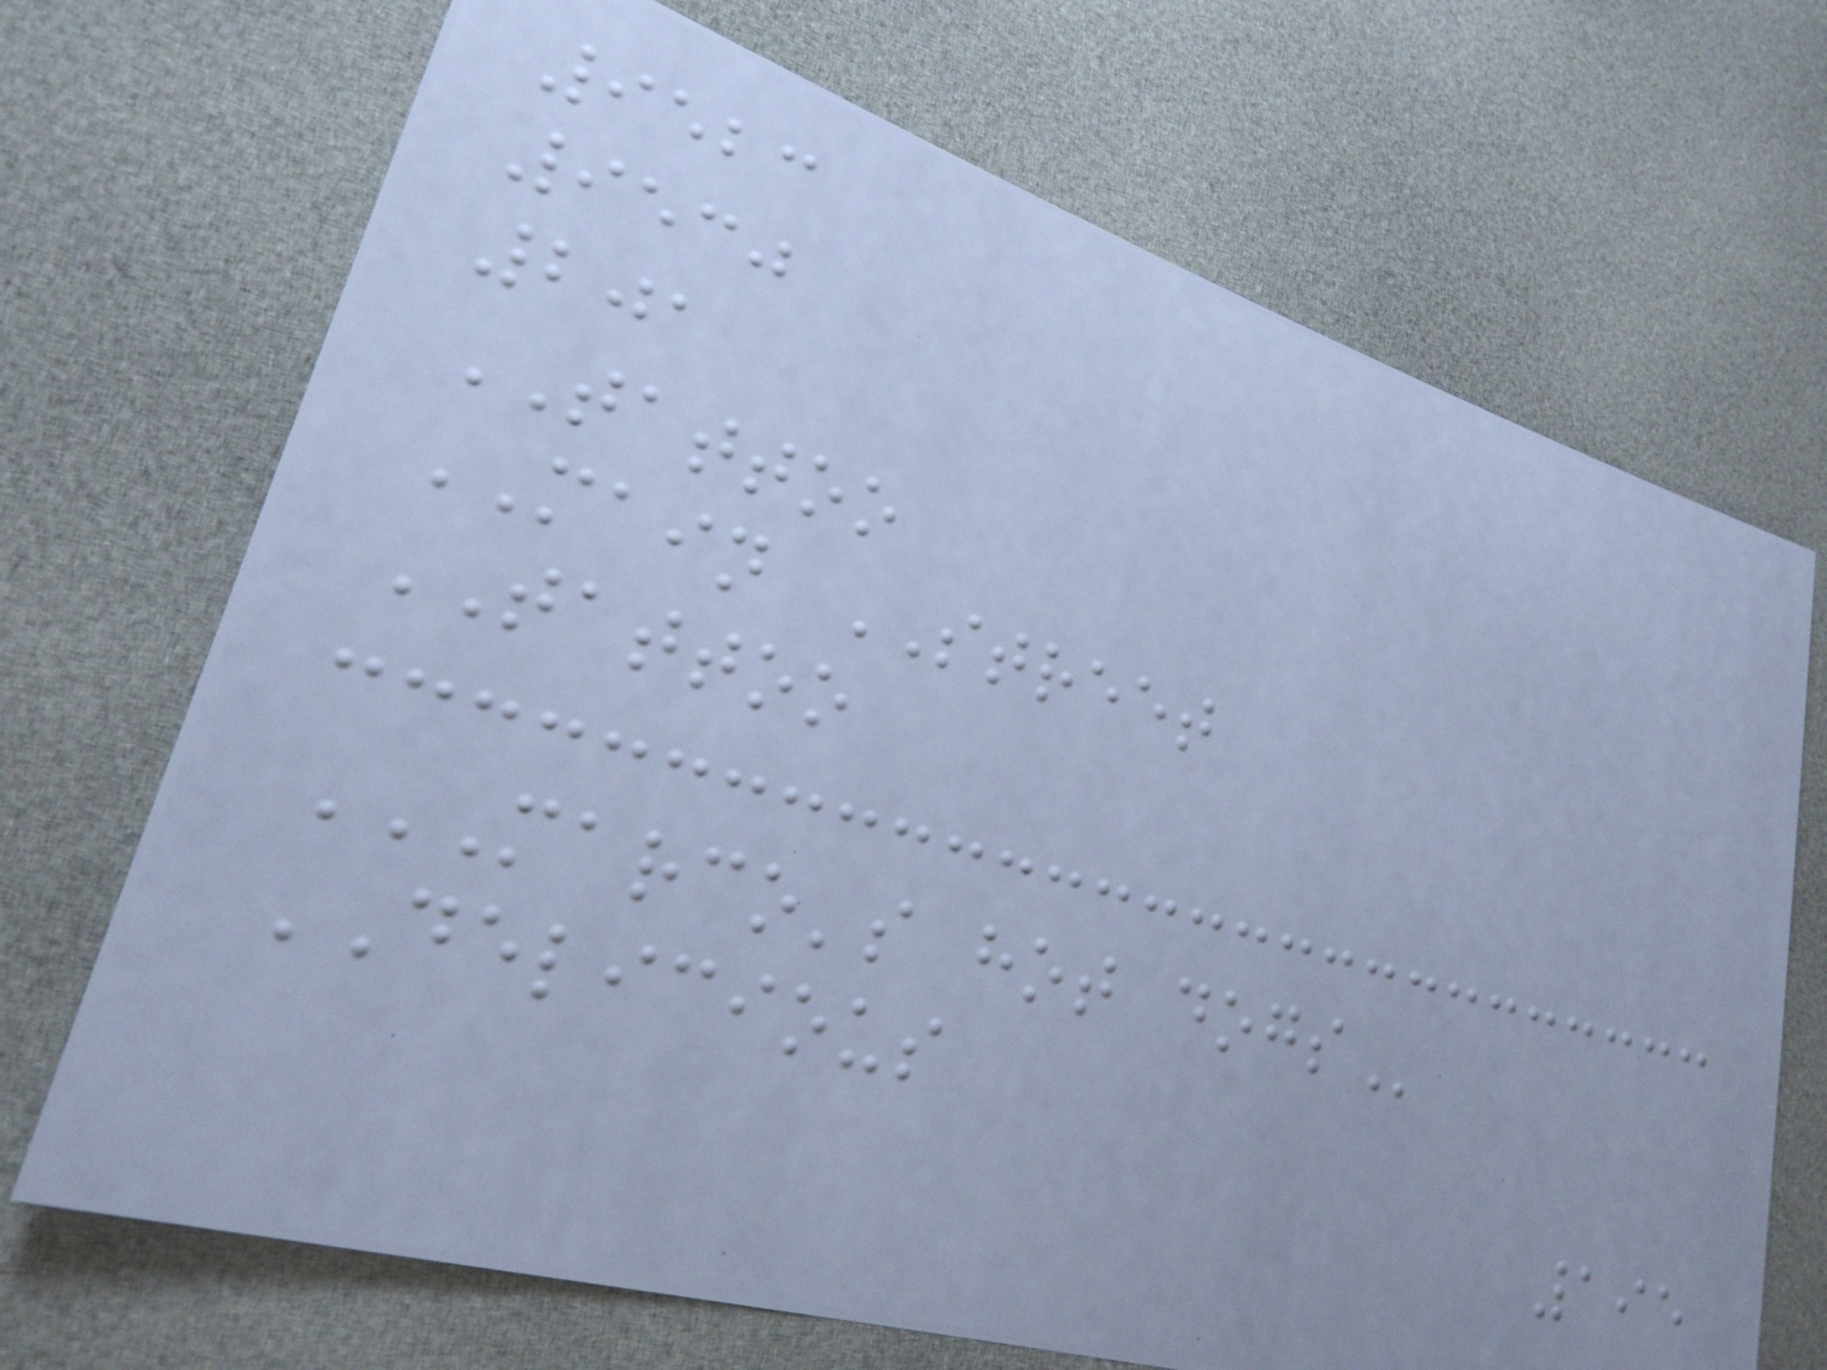9523
9530
201
TATTOO
MAIN STREET
TATTOO
MARCO'S HOT DOGS
DELICIOUS
195
